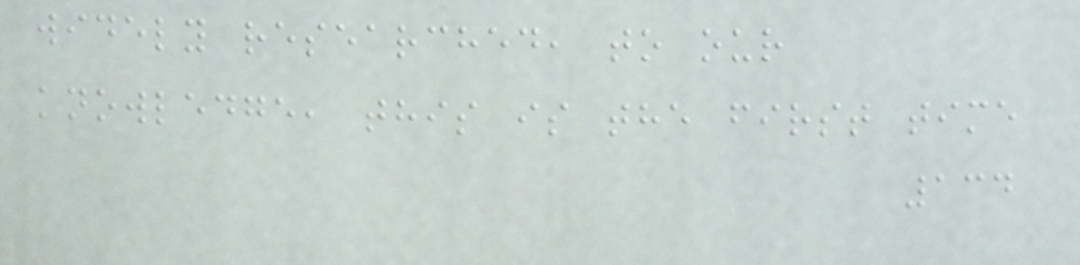widely researched, to our
knowledge, this is the first time
134
